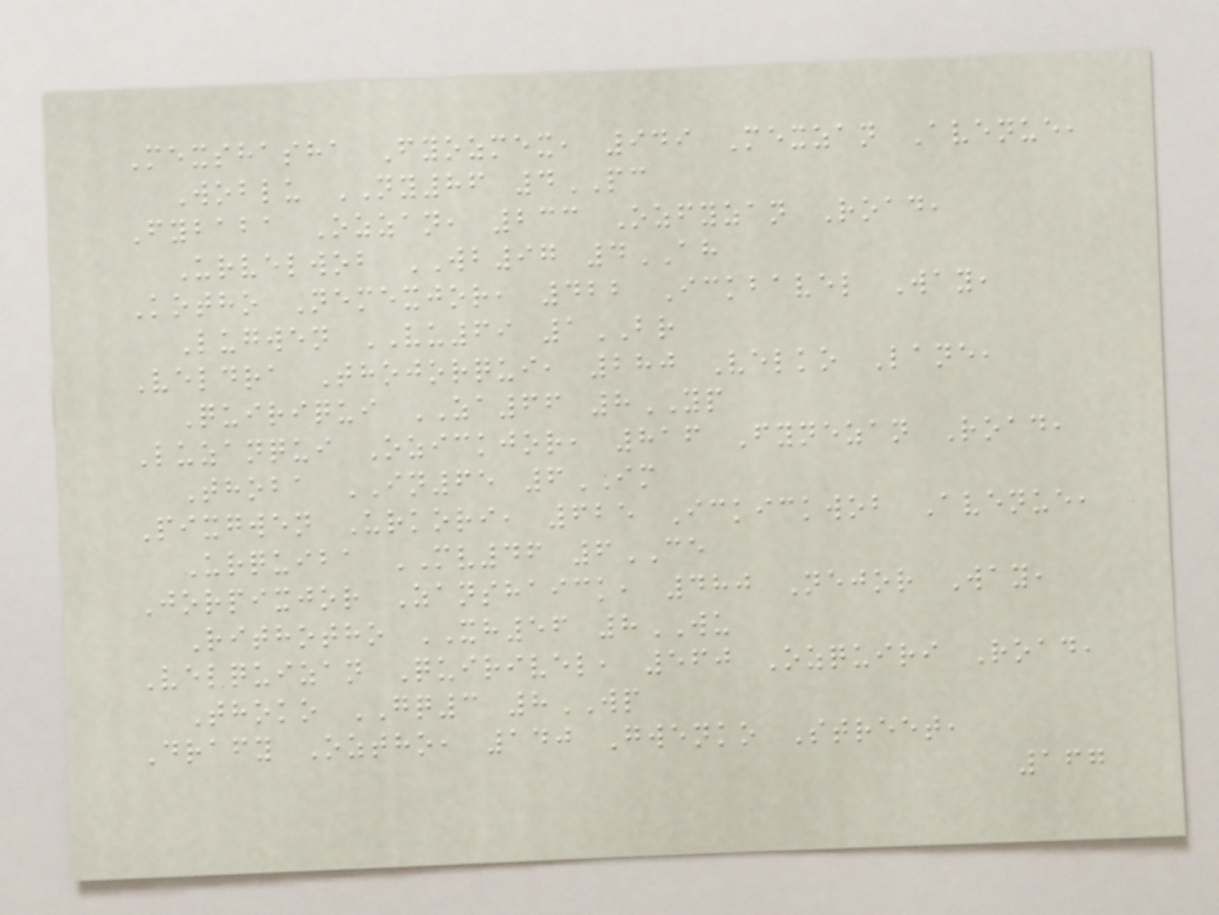Mexshasha Fyozmex, 949 Mexzan Avenue,
Woblu NY86 4PC
Fybaba Ozzan, 233 Ozfyzan Road,
Urvelwob WB97 4AH
Kotho Nemexjor, 422 Ickbavel Way,
Lugwen VU69 1BR
Veldra Thojorqui, 280 Velko Lane,
Quiriqui ZA66 8YP
Luzanqui Ozickjor, 816 Fynezan Road,
Thoba IN65 6IM
Pixgwen Urkori, 625 Ickickwob Avenue,
Urquiba MV46 6CE
Jorpixjor Zanshaick, 480 Nejor Way,
Rithotho XH56 8WU
Velquizan Quirivel, 560 Ozquiri Road,
Thoko GQ3 8WP
Drafy Oztho, 140 Gwenko Street,
167
